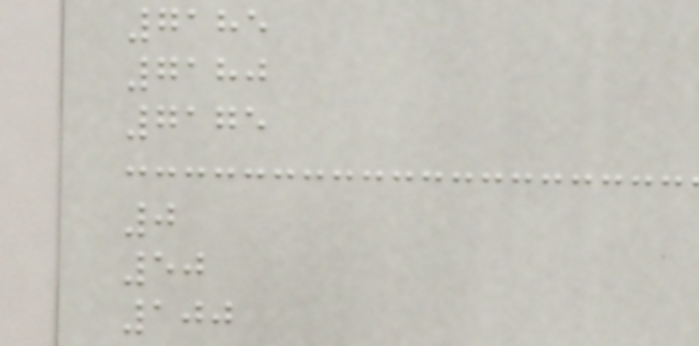7185
7180
7175
0
50
100
